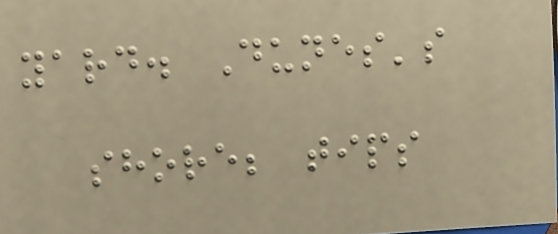yard. Dunes's
shore; tips
